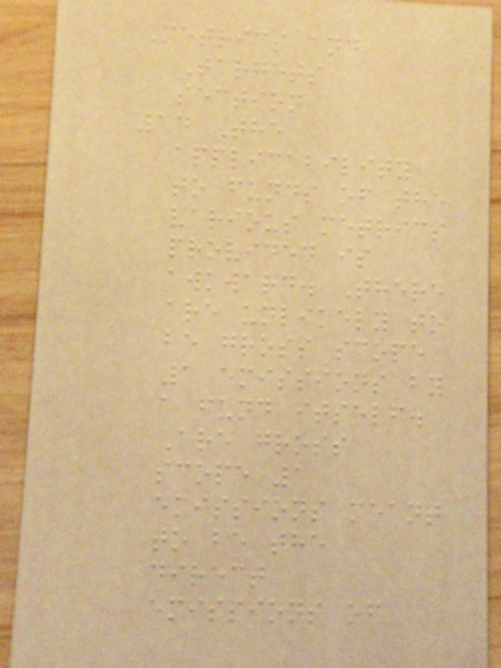Metrics and
Targets
section
14 The
applicability
to funds of the
various metrics
provided is
awkward. There
are unlikely to
be gross scope
1 emissions by
a fund itself.
Are gross
scope 1
emissions meant
to be the
direct
emissions of
